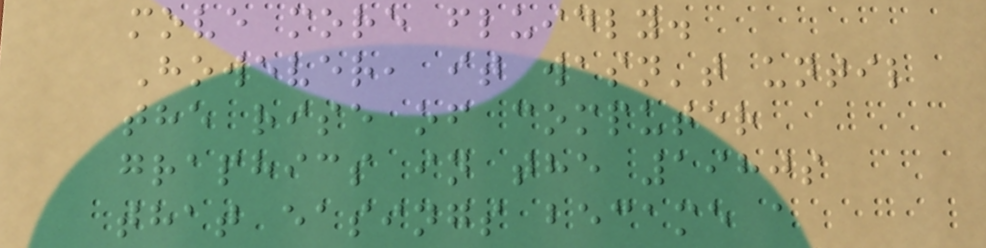move more fluidly.
However, it wasn't until
the rise of computer
graphics in the 1980s
that easings became a
